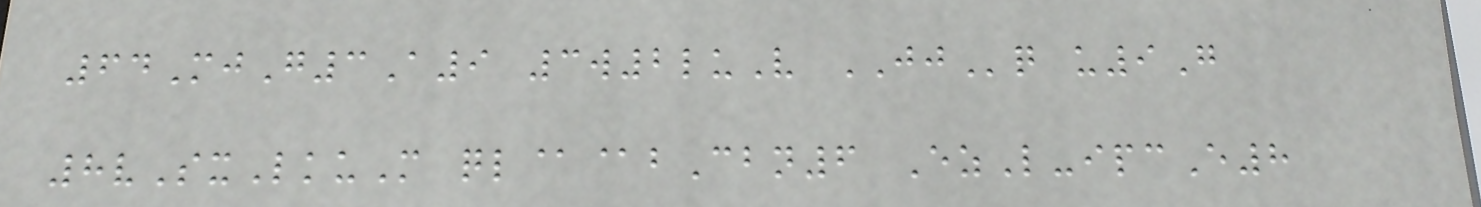64MjG3A9 3w2luV JJq u9G
8vSxLkuM ql@@bCbn6 EzL-ipcE8
